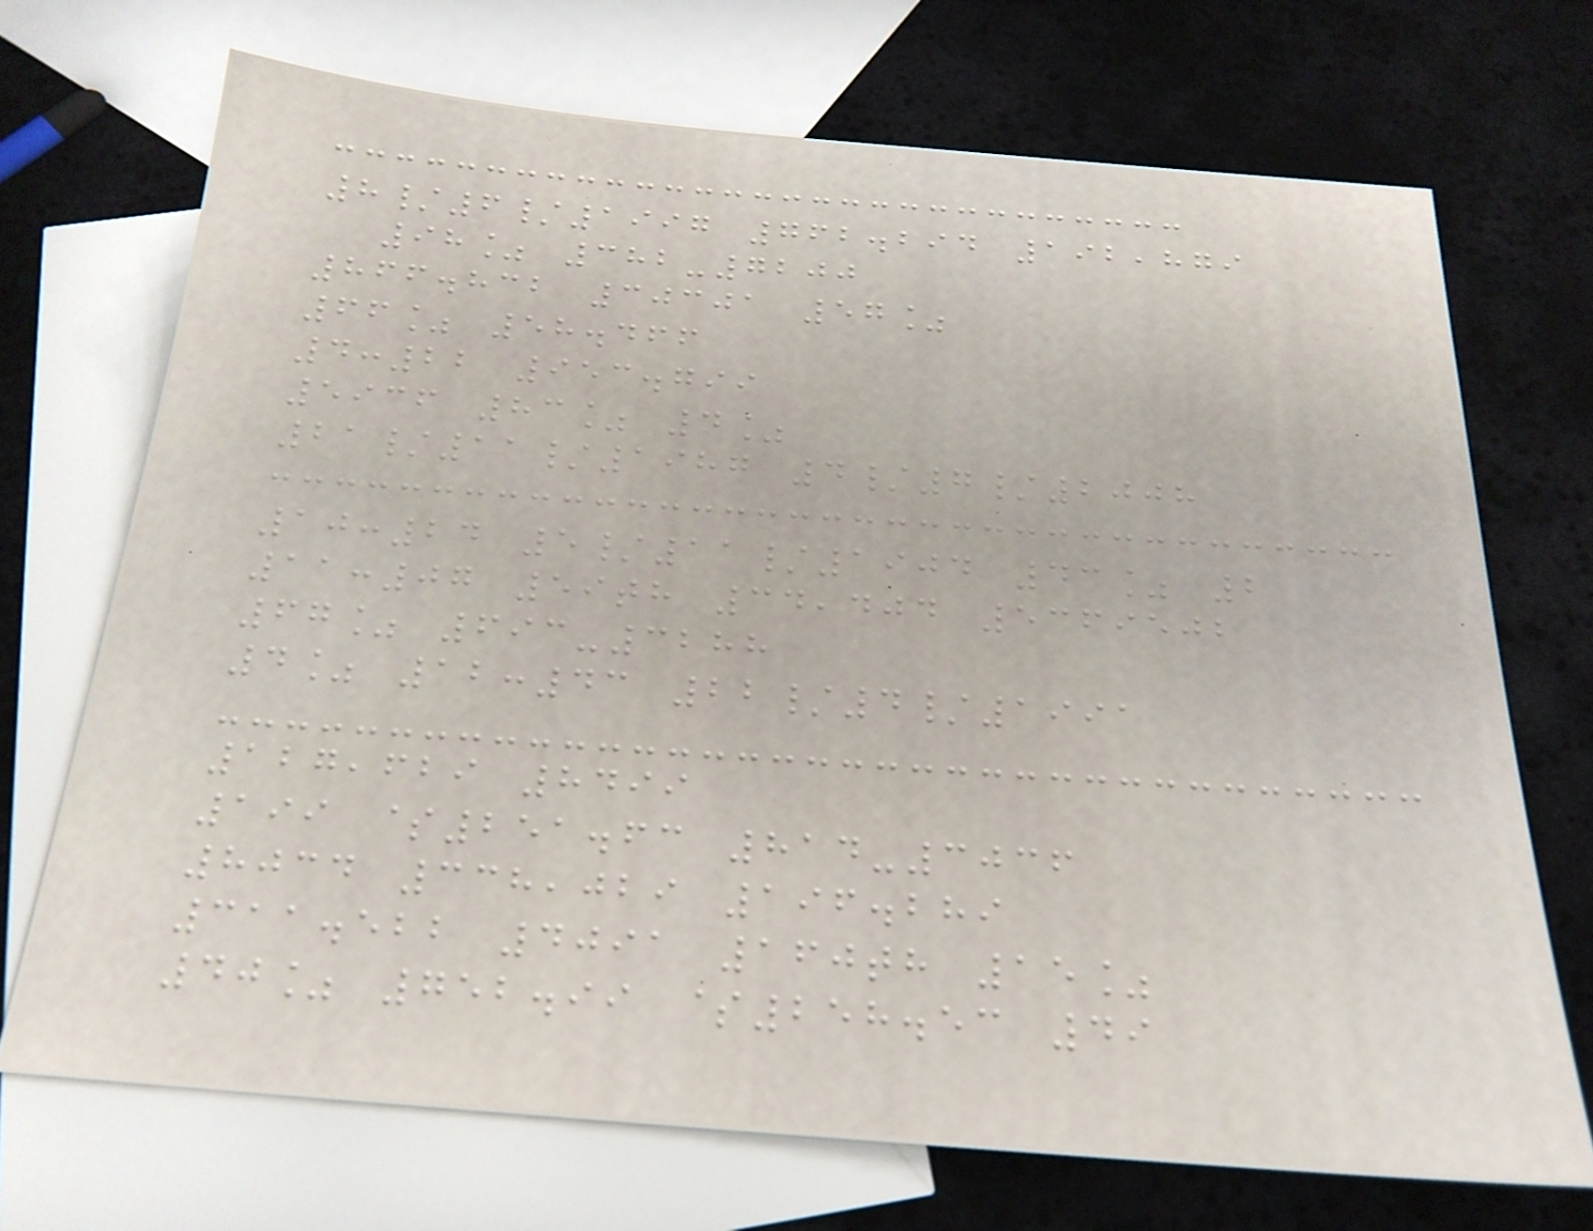8/6/1997 762.294 192,879
98% 382-7200
866.832 30301 57%
66% 58.466
4:22 953.799
5936 83% 4%
21/11/1987 4/7/2008
10:24 5/11/1904 43% 2
11:07 59th 34,404 5369502
67% 693-3288
4% 12:43 22/4/1991
127,629 8499
199 $251.63 814-3036
8034 338,029 196.289
311.522 4091 160th 15%
40% 752.99 $258.53 49
